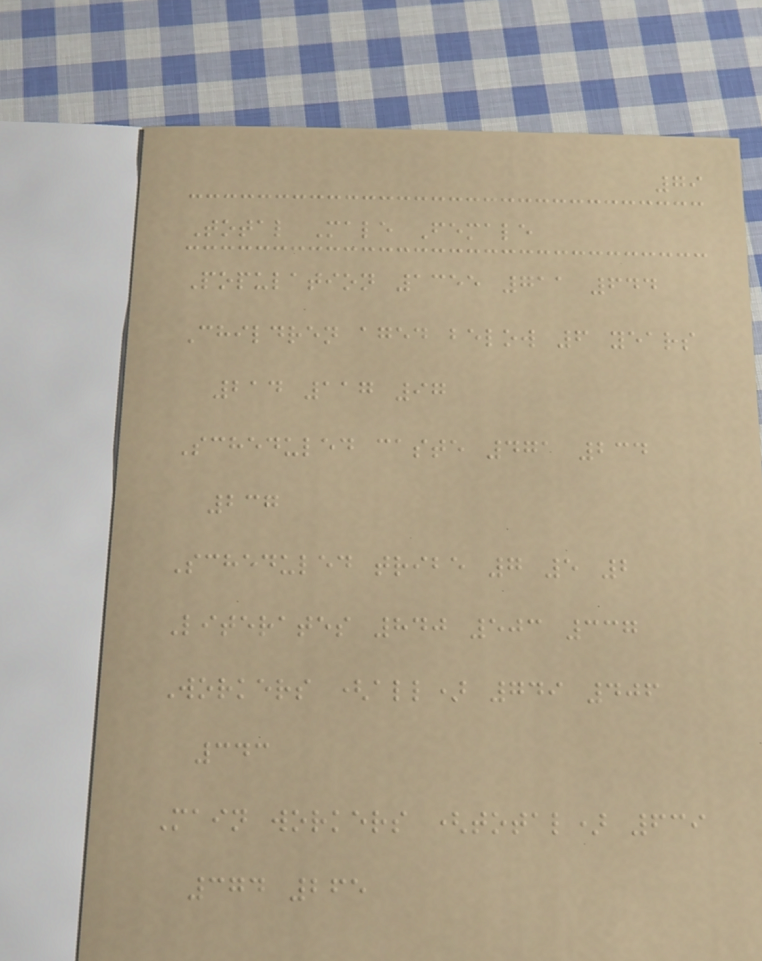79
Total Male Female
Population 1355 711 644
Children aged below 6 years
214 117 97
Scheduled caste 471 234
237
Scheduled tribe 7 5 2
Literates 840 503 337
Workers (all) 749 406
343
Main workers (total) 639
374 265
